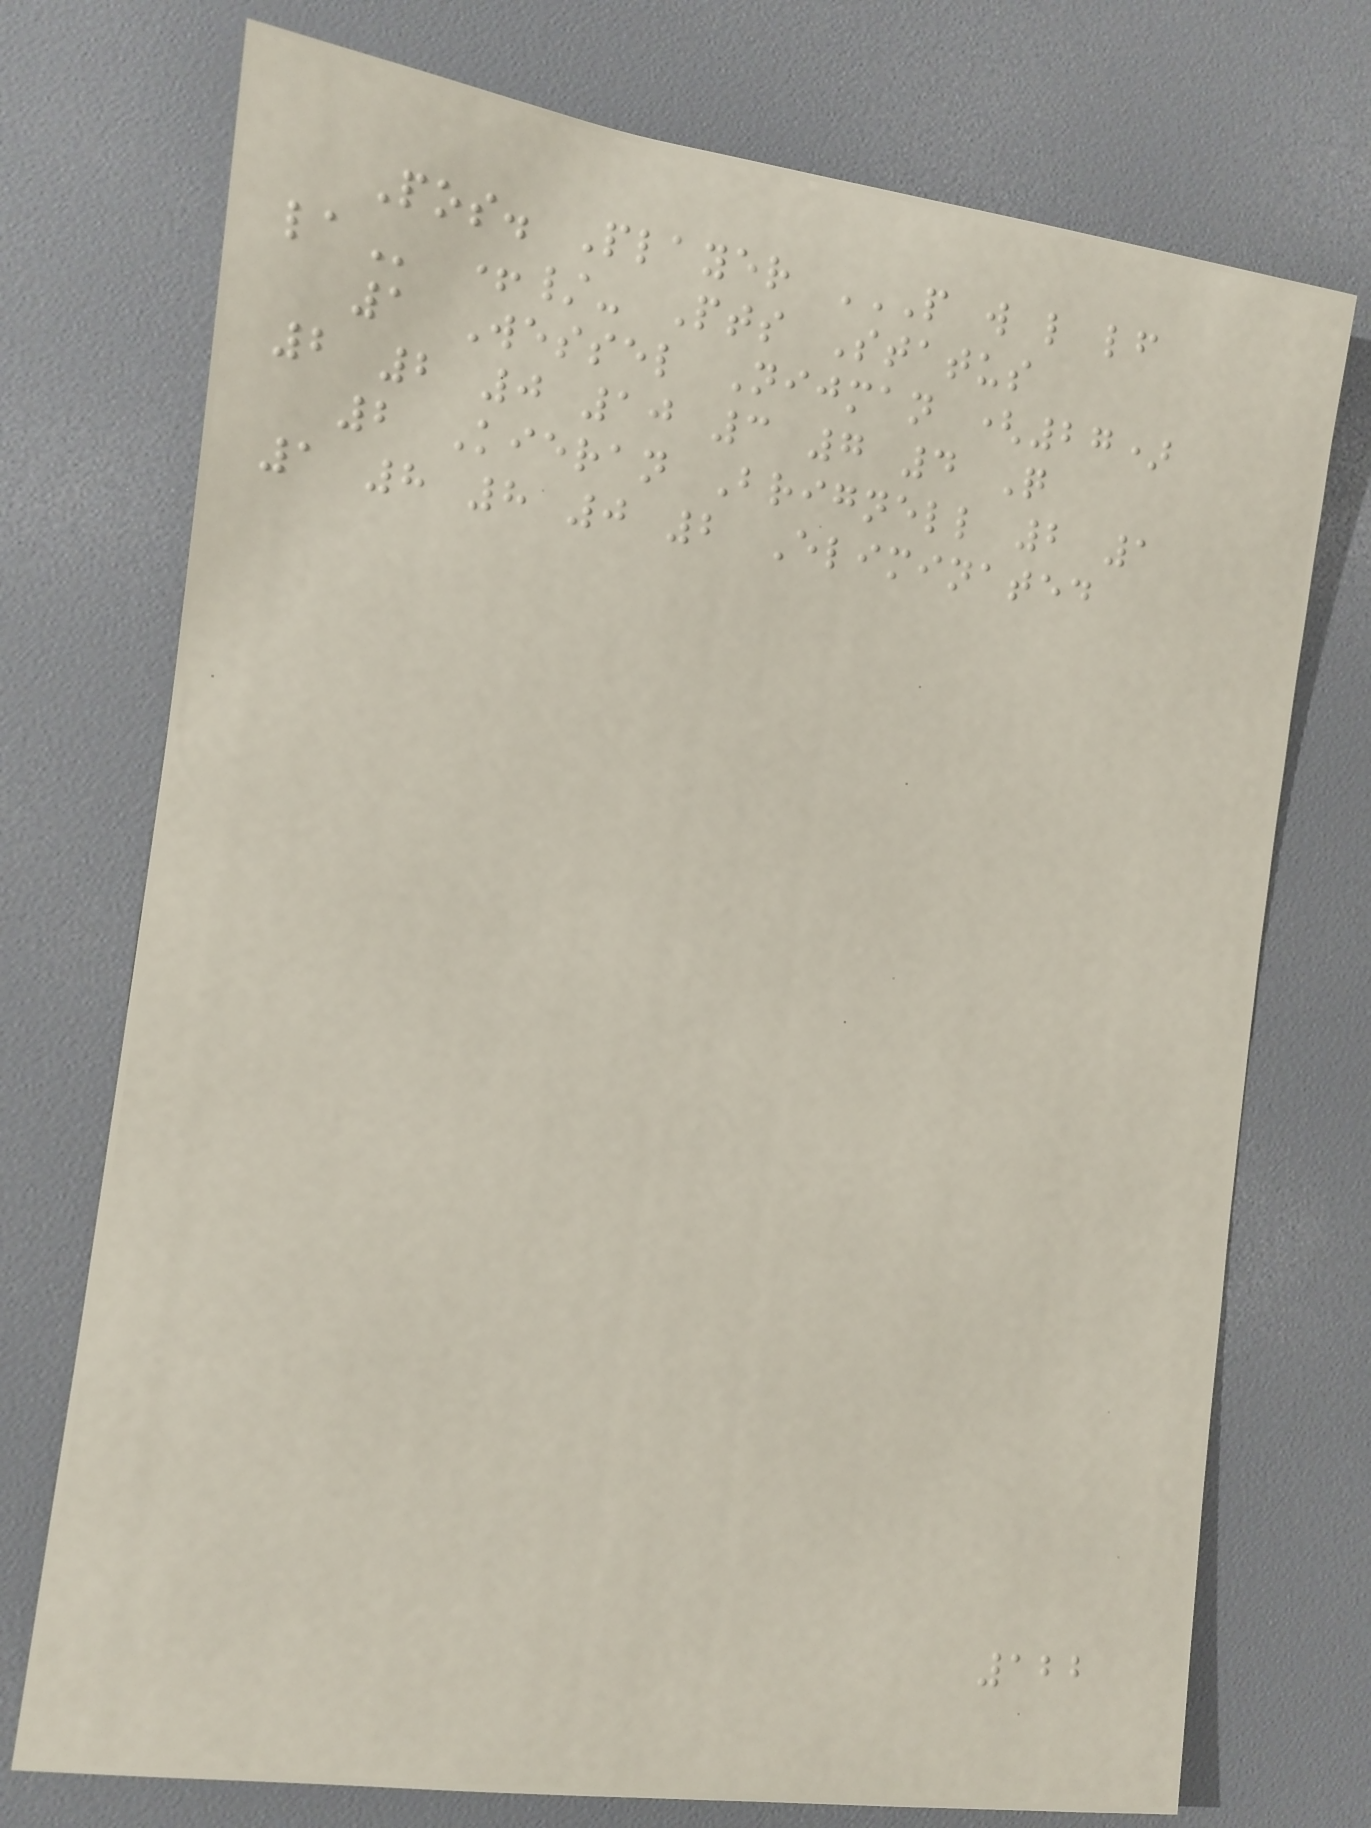Pos. Player P W L LF
LA +/- Pts Status
1 Wessel Nijman (27)
2 2 0 10 3 7 4 Q
2 Kieran Brignell 2 1
1 8 8 0 2 Eliminated
122
